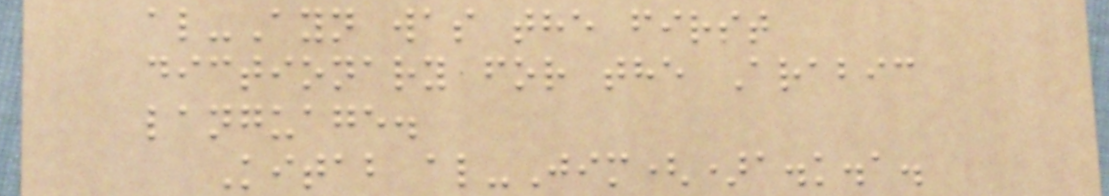al-Ayn was the first
dictionary for the Arabic
language.
Kitab al-Jim()a.k.a.
